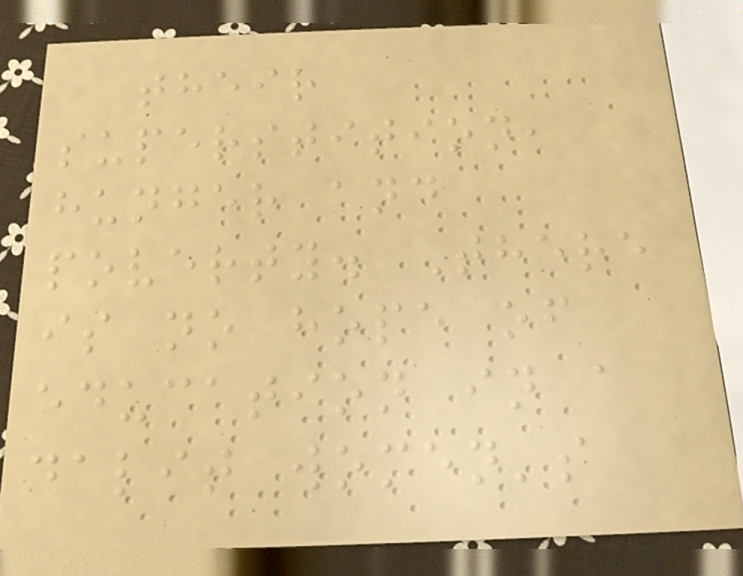their
superstition,
hunger and
poverty. There
is no hope of
education in a
dalit women's
